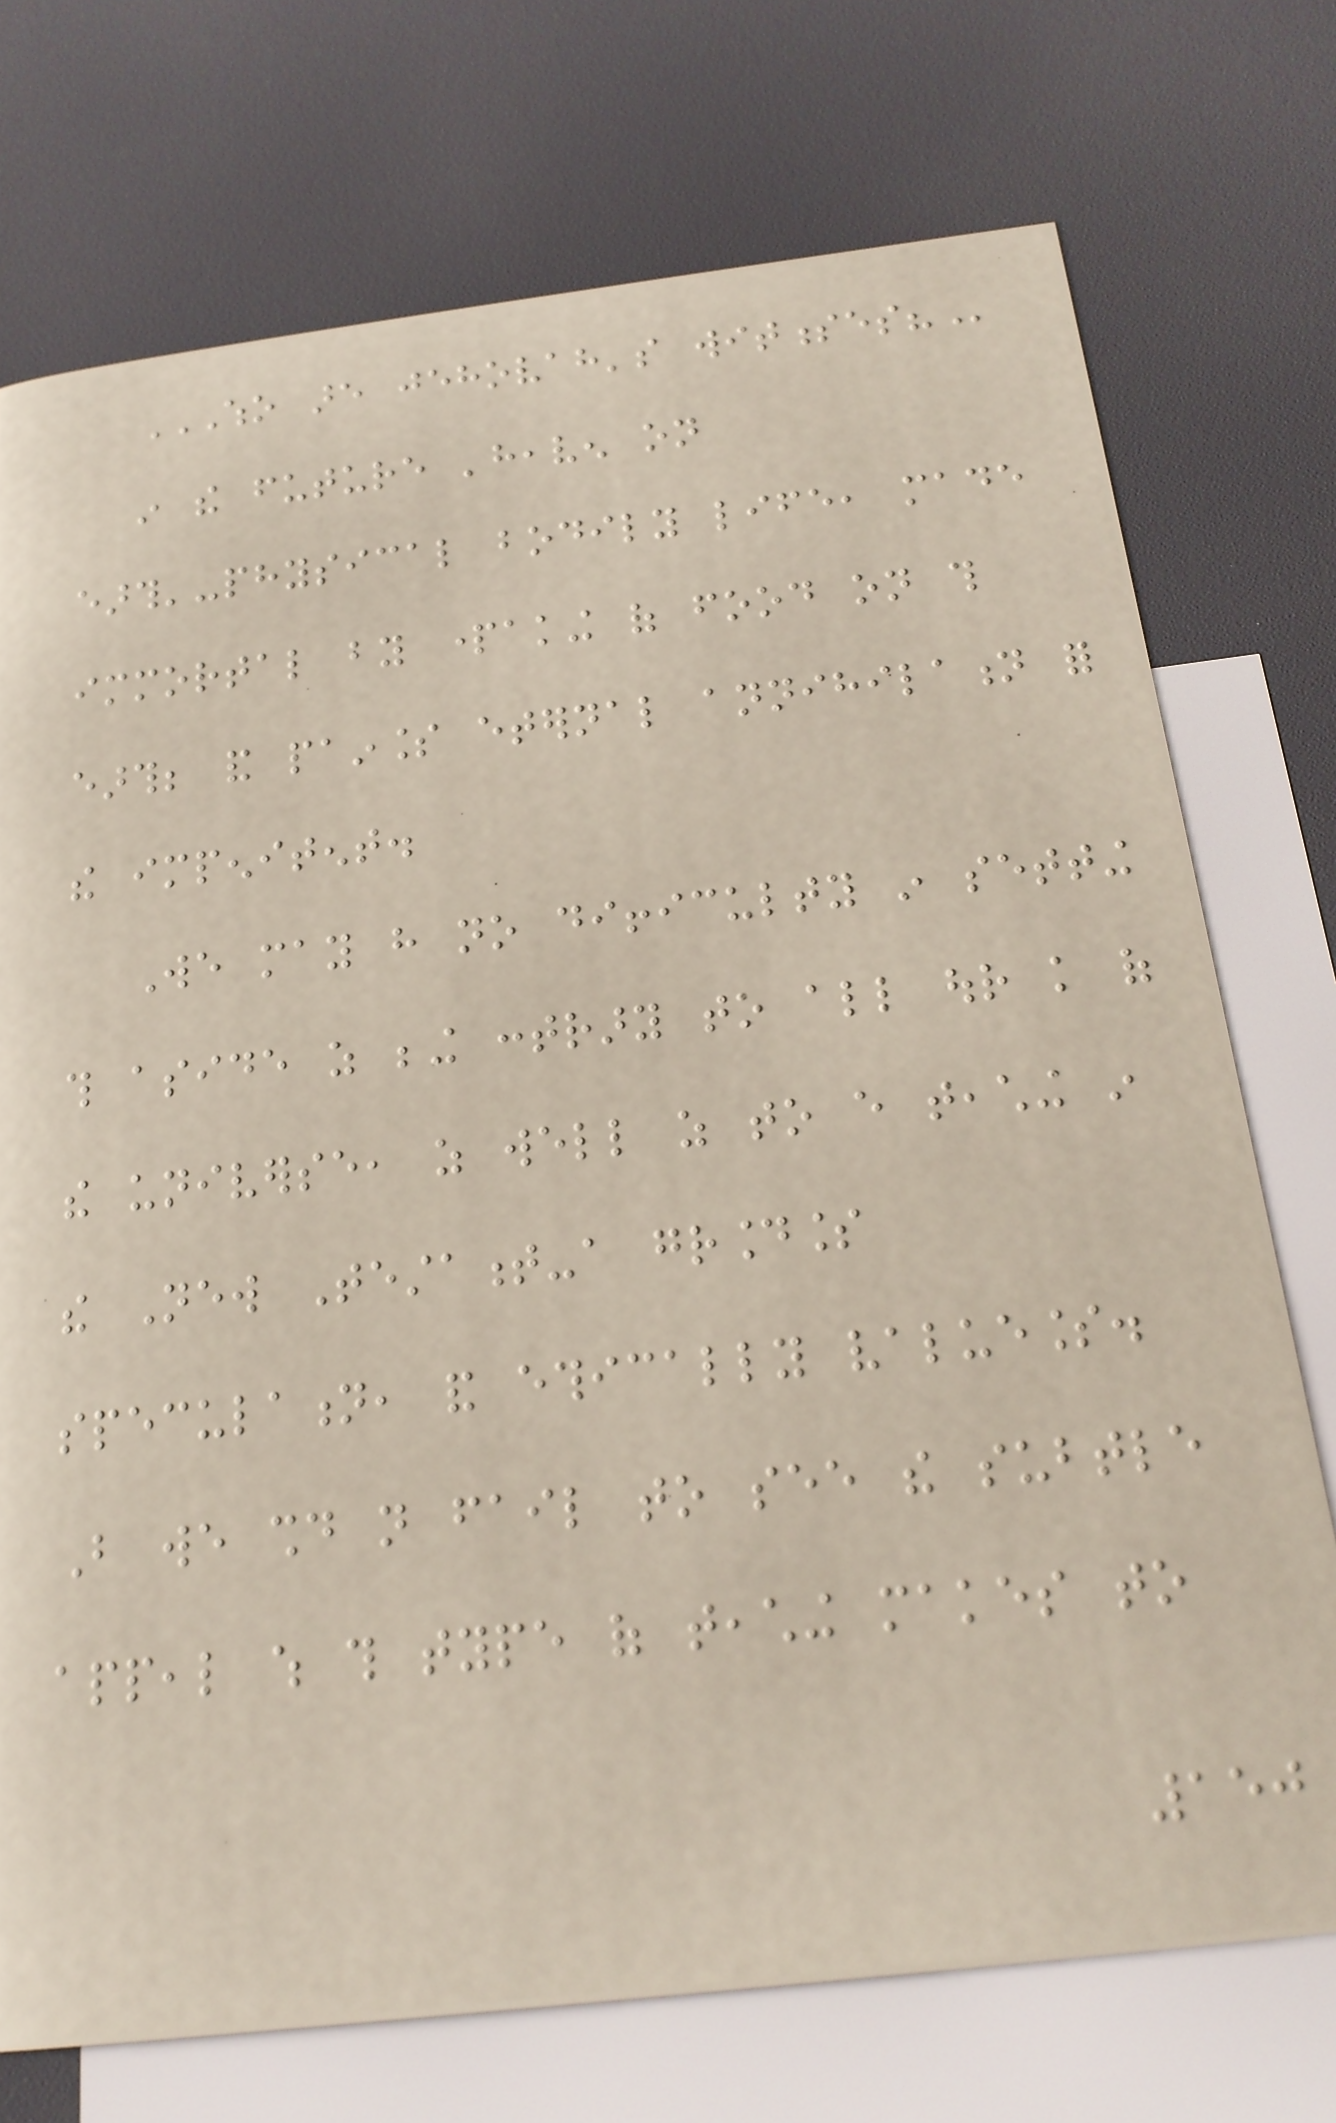WHO ARE JEHOVAH'S WITNESSES?
in the future 'heaven on
earth'-physical bodily life, made
immortal by partaking of food on this
earth; and painless eternal annihilation for
the impenitent.
We may have no difficulty in setting
this aside as being contrary to all our knowledge of
the universe, as well as to every teaching in
the New Testament-a groundless
speculation, and ethically valueless.
But we should not fail to see the subtle
appeal which this type of teaching makes to
150
